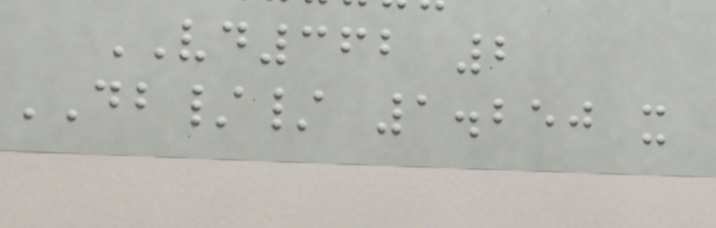VD362 2
DB// 1.250 x
